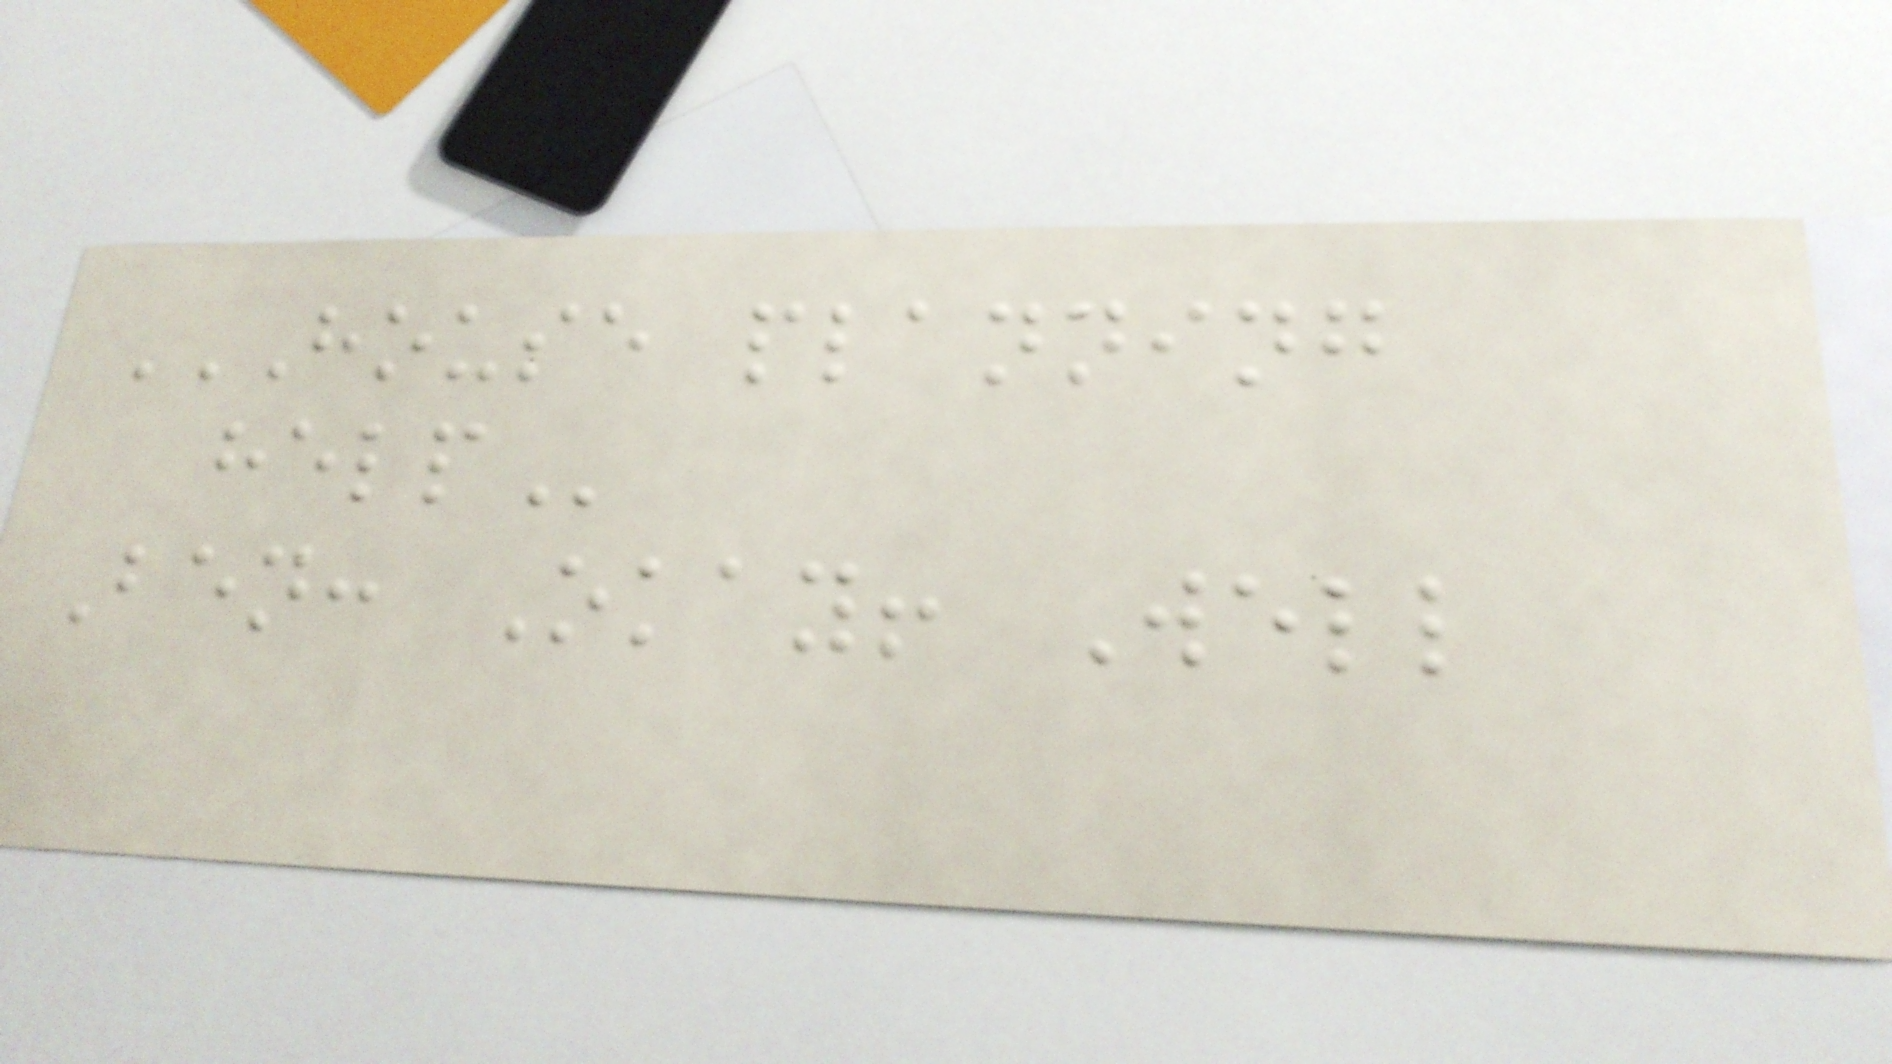HOUSE PLANNING
HELP
Ben: Okay! Well
